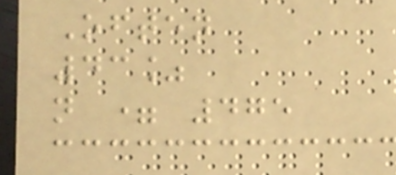Often
43%
n = 475
